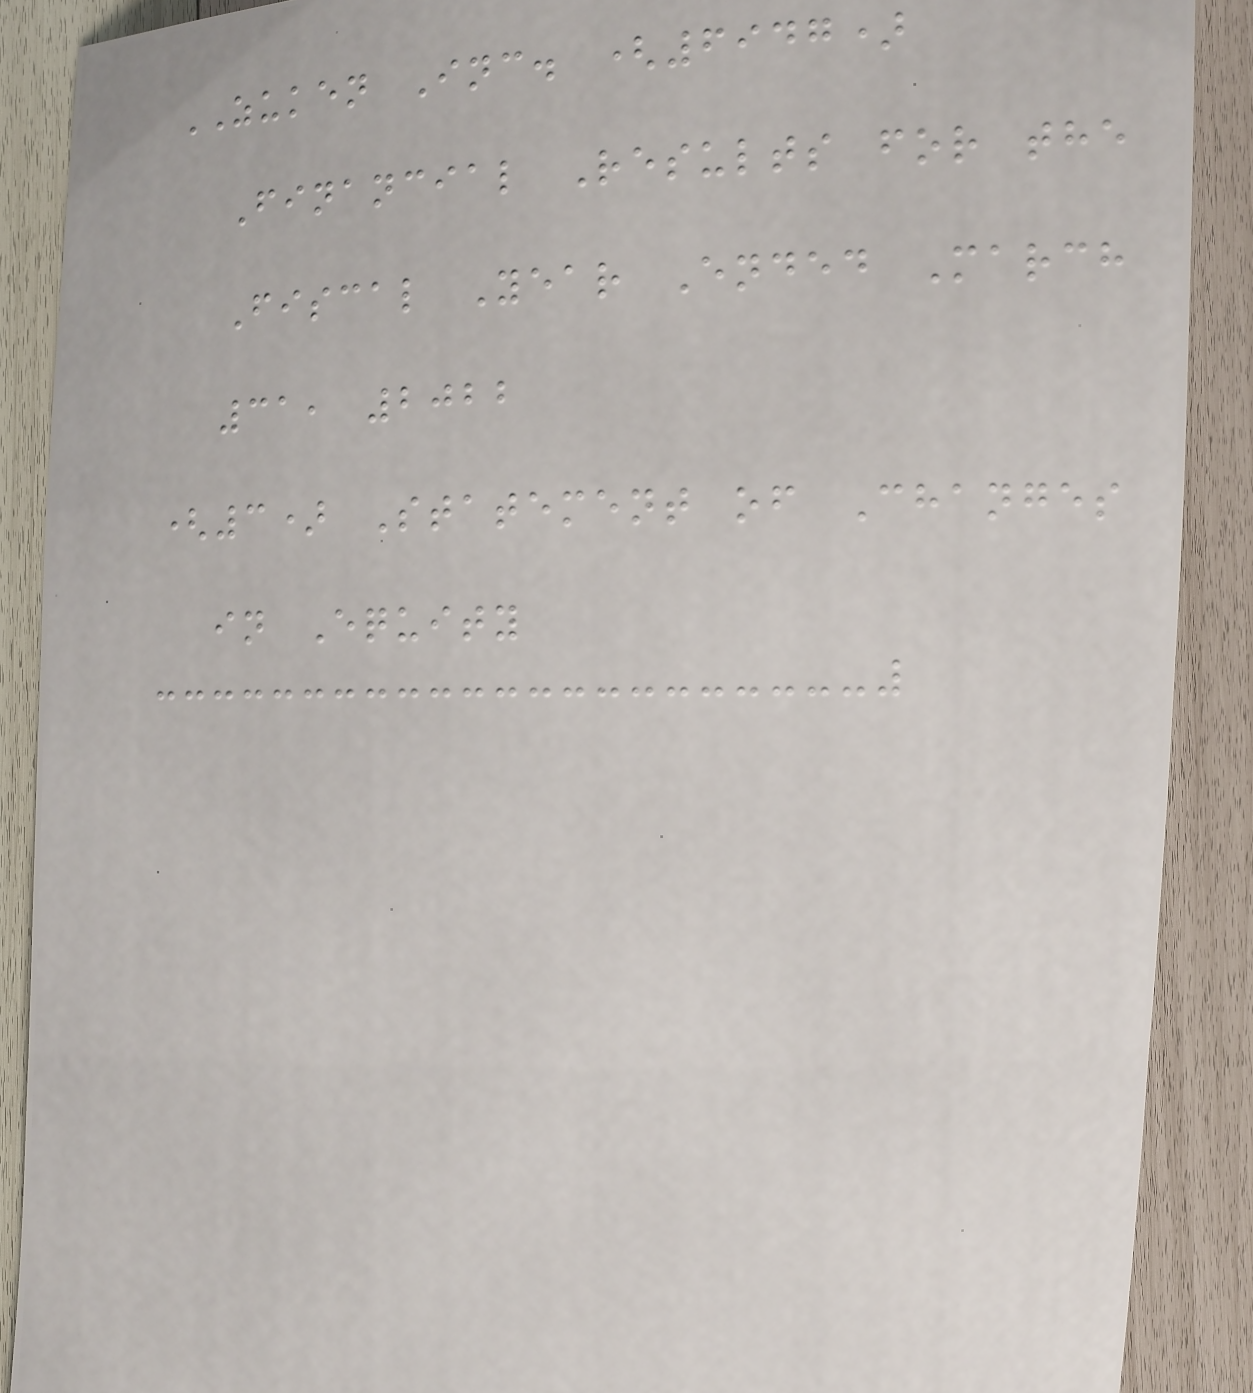ZUKEN Inc. (6947)
Financial Results for the
Fiscal Year Ended March
31, 2022
(3) Statement of Changes
in Equity
